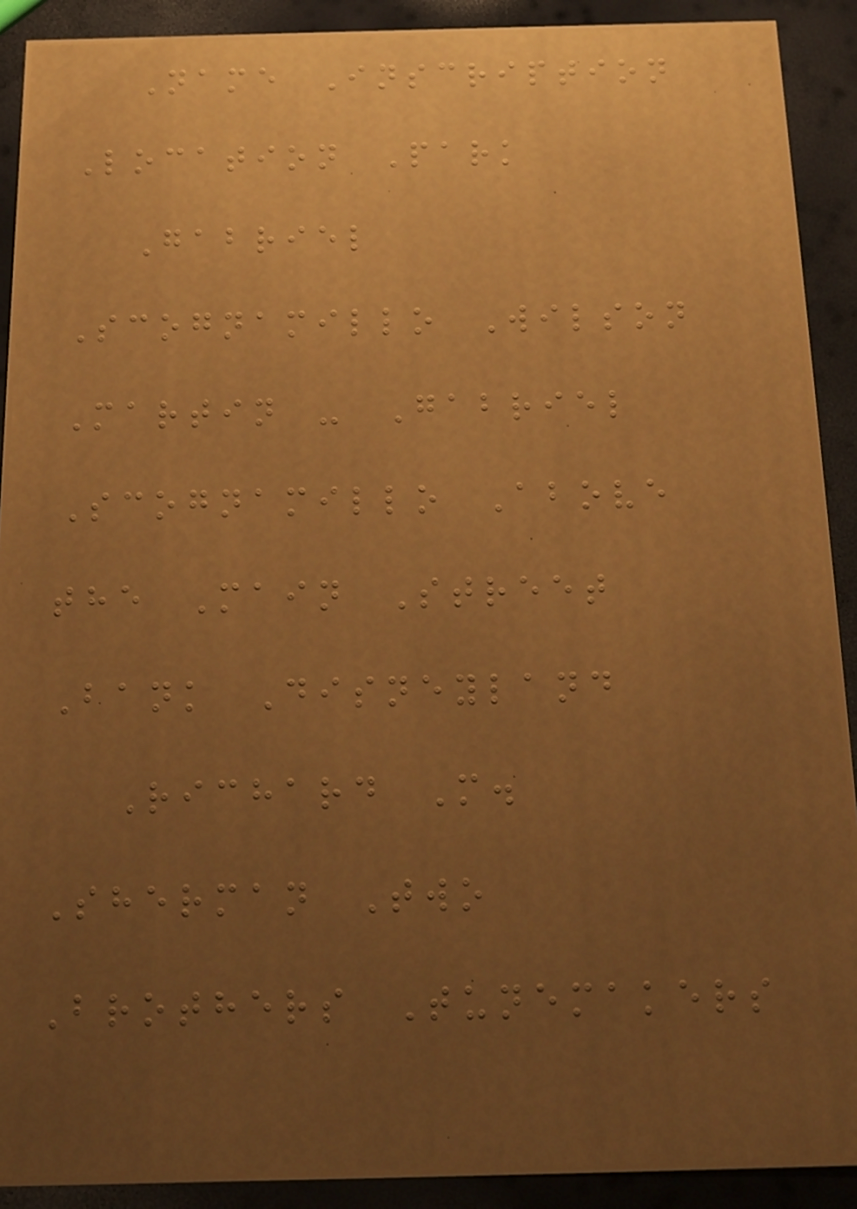Name Inscription
Location Park
Gabriel
Scognamillo Wilson
Martin - Gabriel
Scognamillo Above
the Main Street
Bank Disneyland
Richard M.
Sherman Two
Brothers Tunemakers
